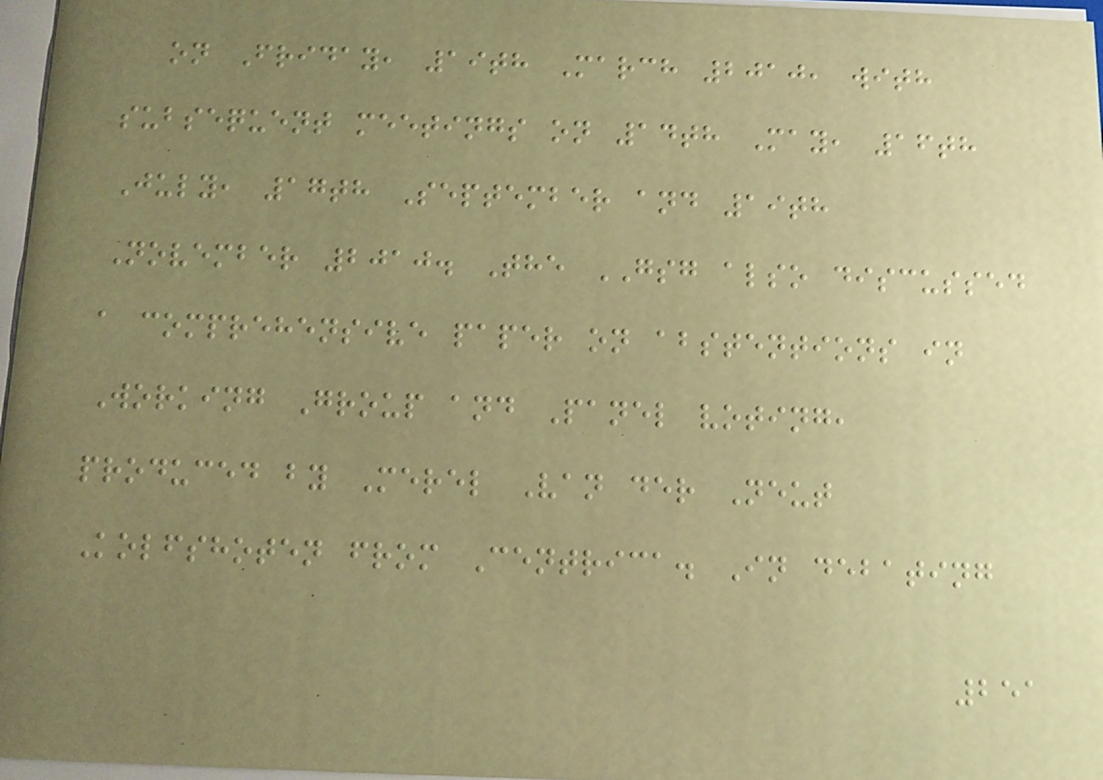on Friday, 19th March 2010, with
subsequent meetings on 14th May, 16th
July, 17th September and 19th
November 2010. The GSG also discussed
a comprehensive paper on abstentions in
Working Group and Panel voting,
produced by Merel Van der Neut
Kolfshoten from Centrica. In debating
251
